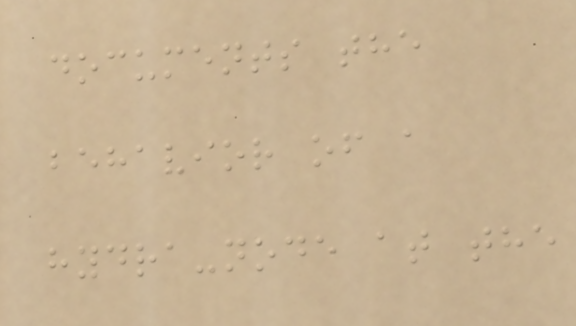documents the
behavior of a
hydra-node at the
